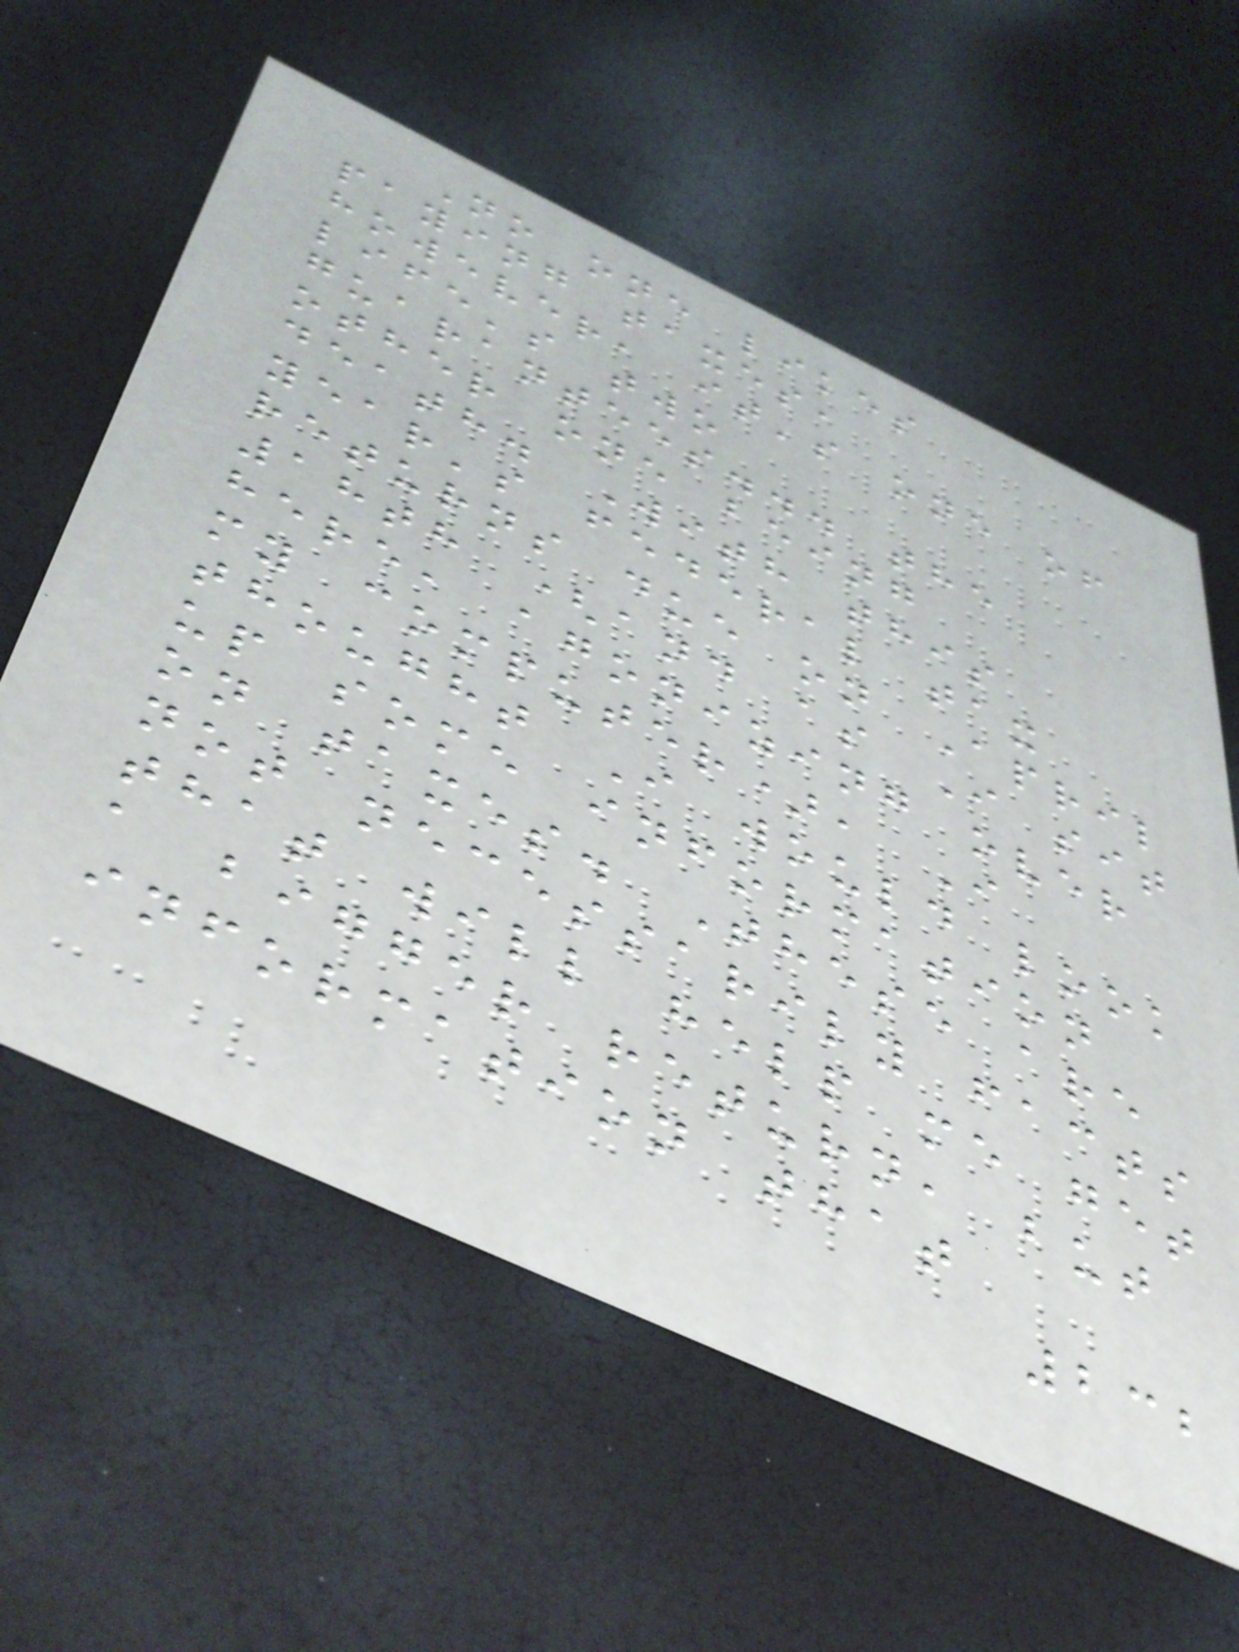No one likes
paying taxes,
however, it's one of
life's two
guarantees... the
other one being
death. With this
year's federal tax
returns due on April
18th (and as I sit
here, agonizing over
my computer), I
thought I would look
up some information
on taxes. These are
not necessarily facts
that will help me get
a bigger return, but
information that
232
